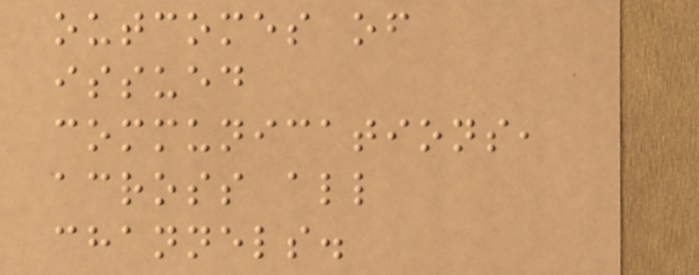outcomes of
issued
communications,
across all
channels.
